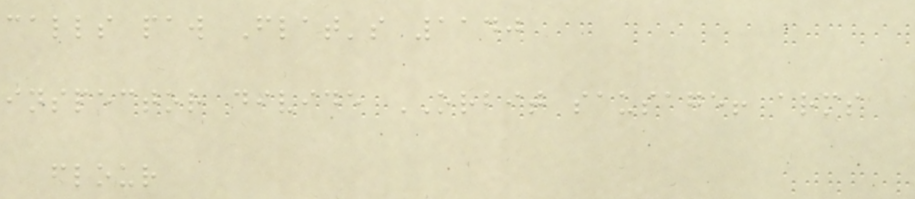calls paw Flat's 1140
inspector divide ORBIT sausage! arms
flour
